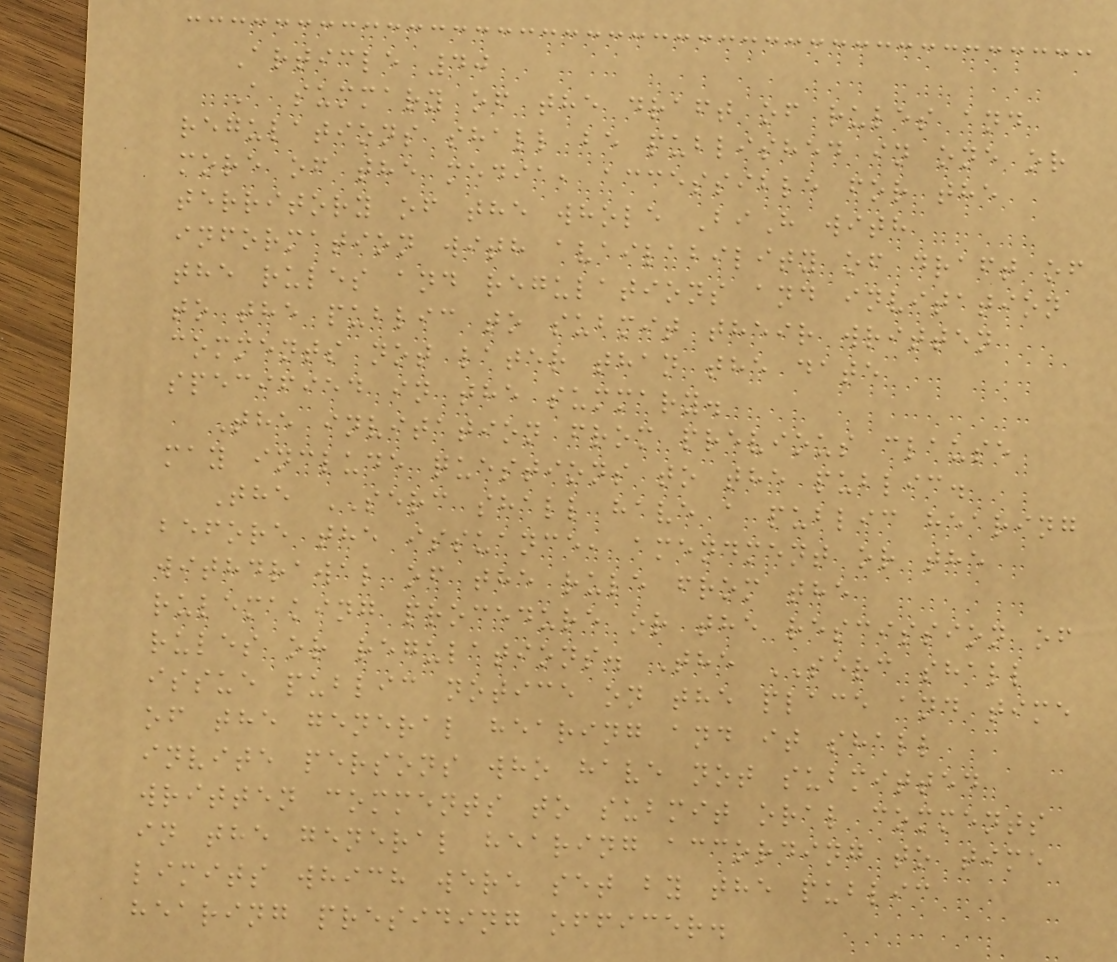Article 40
A summary of the draft of rules and
regulations shall be published in one or
more of the media, accessible for the
territory of the whole BiH with
information with availability of draft of
the rules and regulations and invitation
to the public to submit their written
comments not later than the date
specified in the summary.
The invitation from previous clause
may include questions to the public.
The SERC shall have a public hearing
before the issuance, amendment or the
withdrawal of the rule from the
rulemaking procedure or the rescission of
rules or regulations. The SERC shall
issue public notice on the place and time
of the general hearing and it shall
invite persons who have not submitted
written comments to submit oral comments
in the general hearing according to time
limits which were set by the public
hearing presiding officer.
